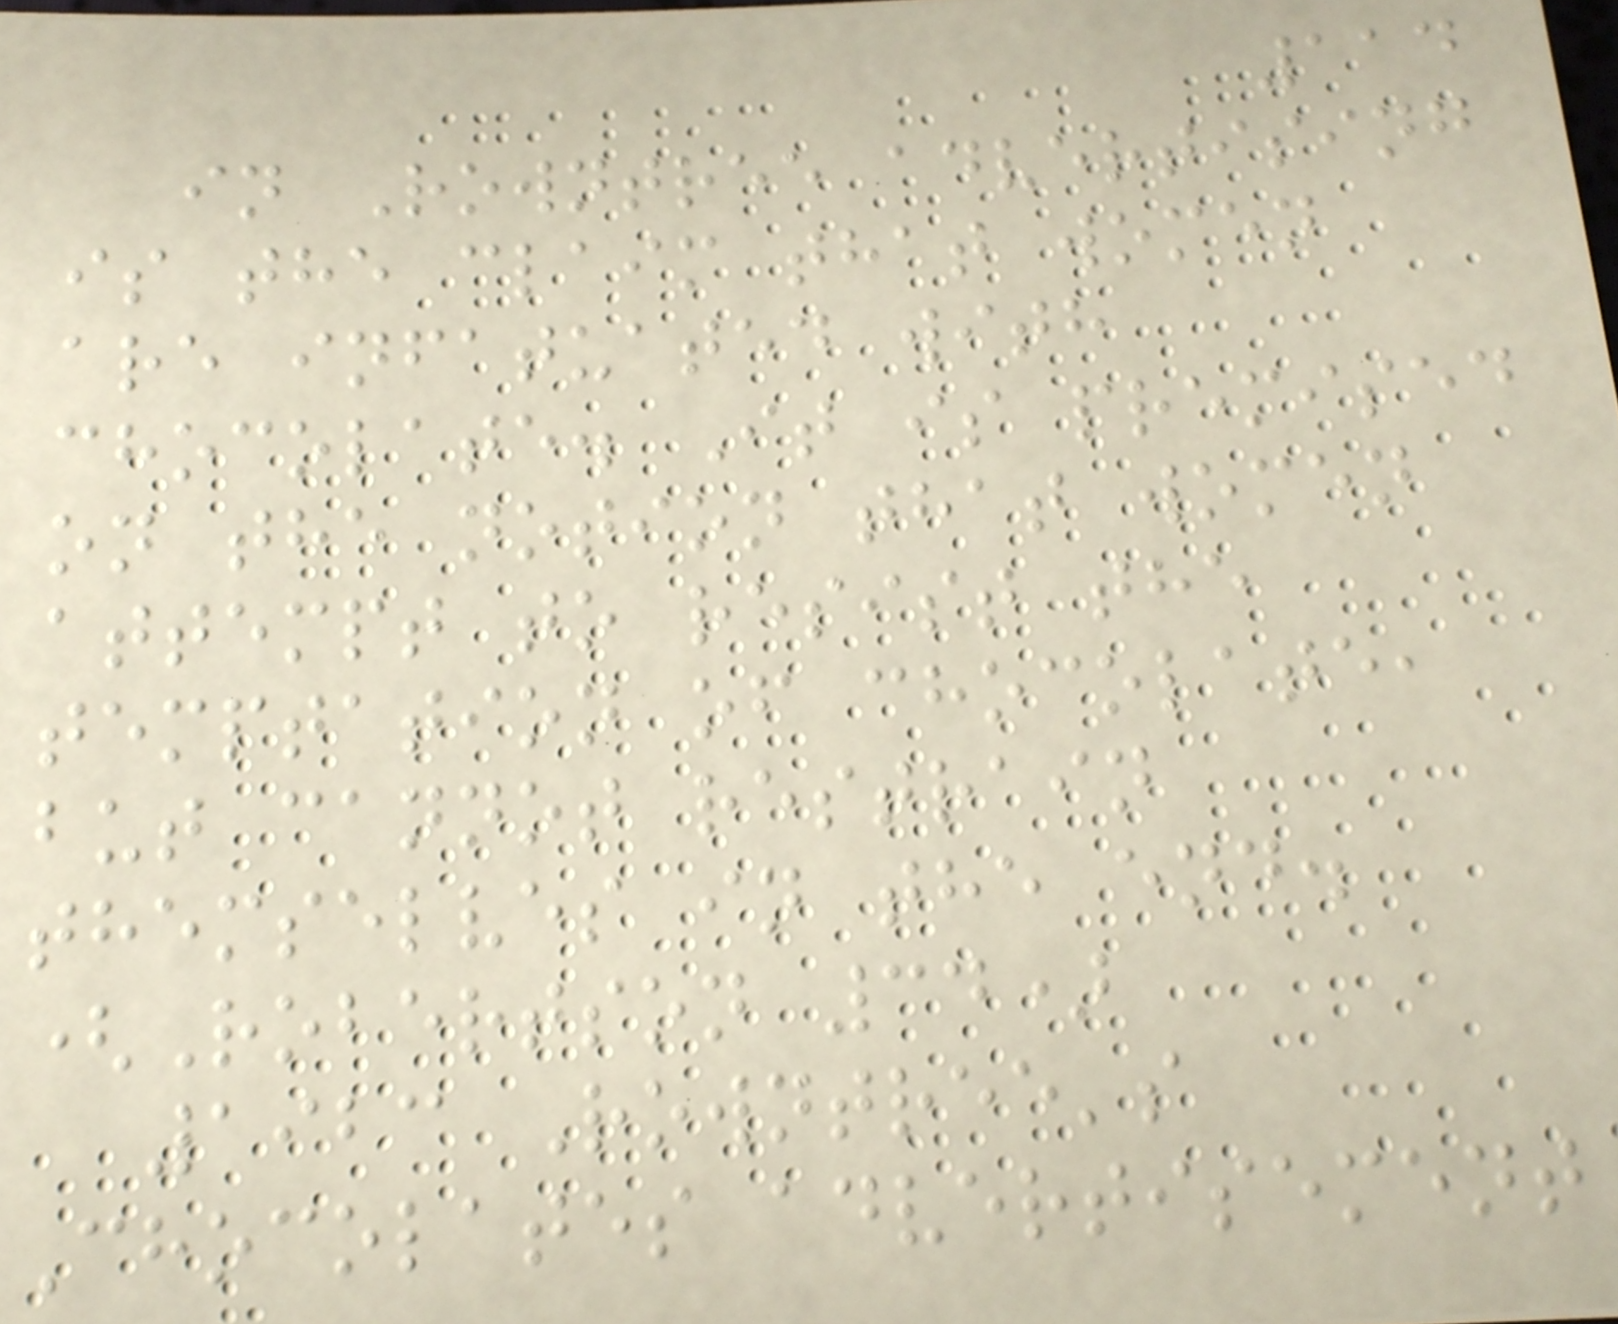114
in Rowntree advertising
is the claim that women
are infatuated with
chocolate. It is premised
on the notion that women
attempt to resist the
temptation of chocolate,
but cannot restrain
themselves in the end.
(Robertson 34)
1923 Rowntree's
Chocolates advertisement
